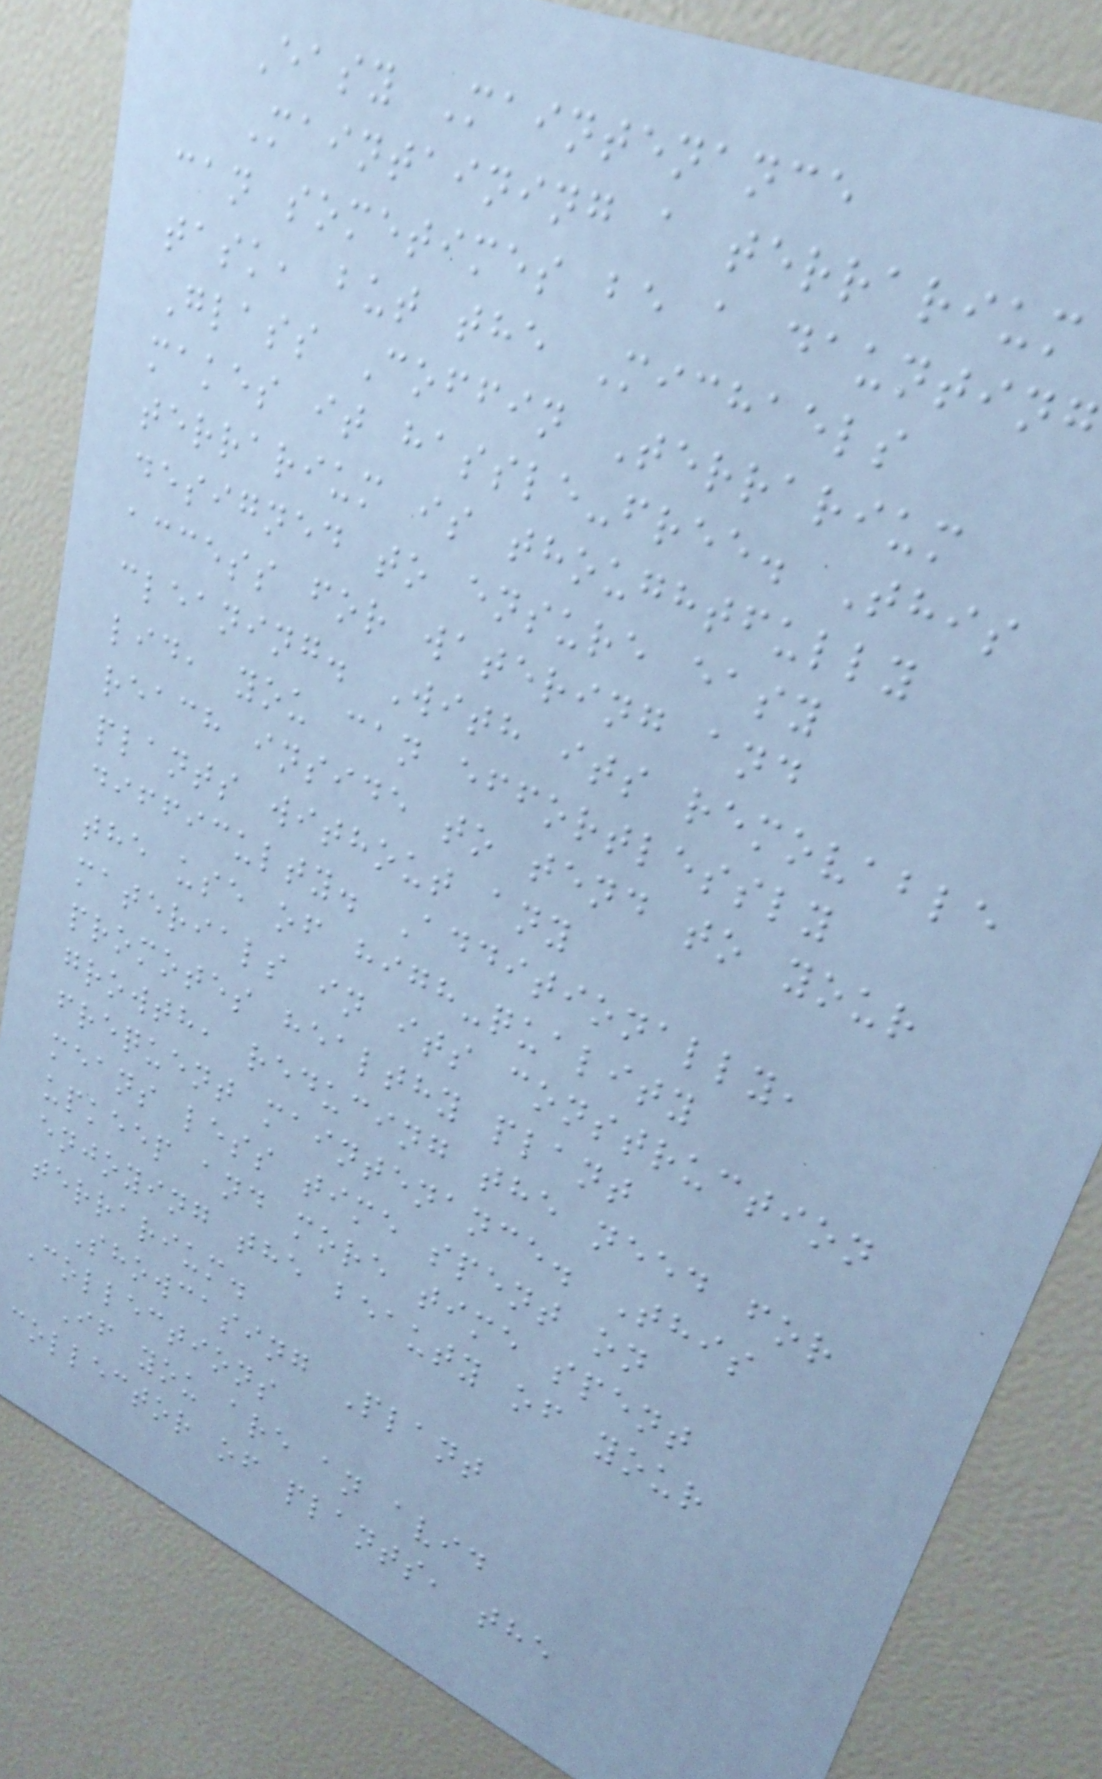Easy Maintenance
Maintaining a terrarium
can sometimes be a daunting
task, but the Michaels
Glass Coffin Terrarium
makes it hassle-free. This
terrarium is thoughtfully
designed to ensure easy
access for watering and
cleaning. With its removable
lid, you can effortlessly
reach inside to tend to your
plants without any
difficulty. Additionally,
the use of high-quality
materials in its construction
promotes healthy plant
growth, reducing the need for
frequent maintenance. This
means less time spent on
upkeep and more time spent
enjoying the beauty of your
terrarium.
Showcasing Plant
Collections
If you are an avid
collector of plants, the
